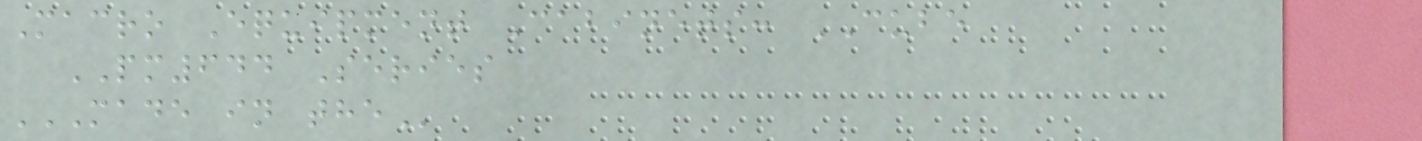Macro Equipment Cabinets: CUBE
PM644 Series
MADE IN THE
